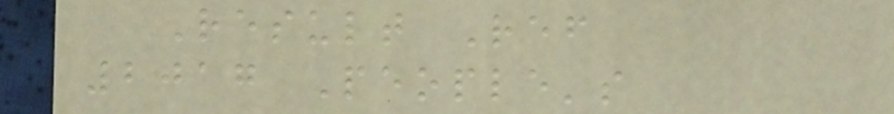Result Ref
2017 People's
